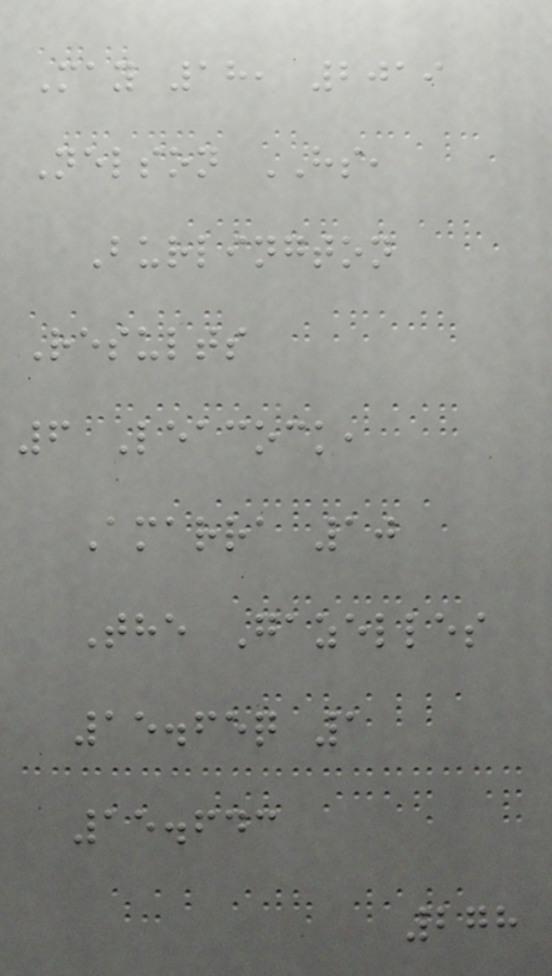May 18, 2019
Nelson HS,
Burlington
Results
6 Leacock,
Amarra 10
The Gazelles
15.65q 1
15.643
278
